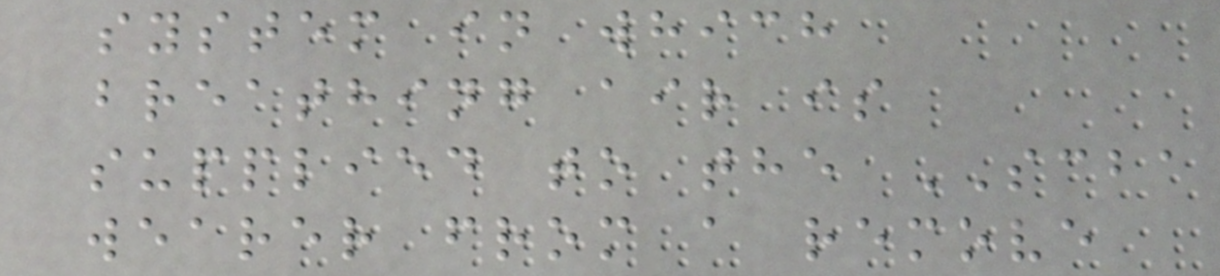system in which
breathing air is
supplied to the SCBA
wearer from a remove
